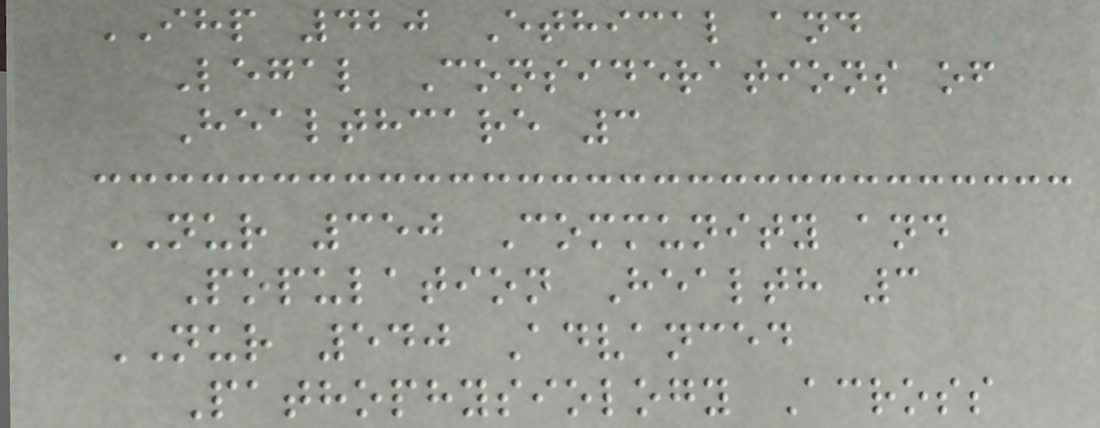IHP 420 Ethical and
Legal Considerations of
Healthcare 3
NUR 350 Community and
Population Health 3
NUR 540 Advanced
Pathophysiology Across
